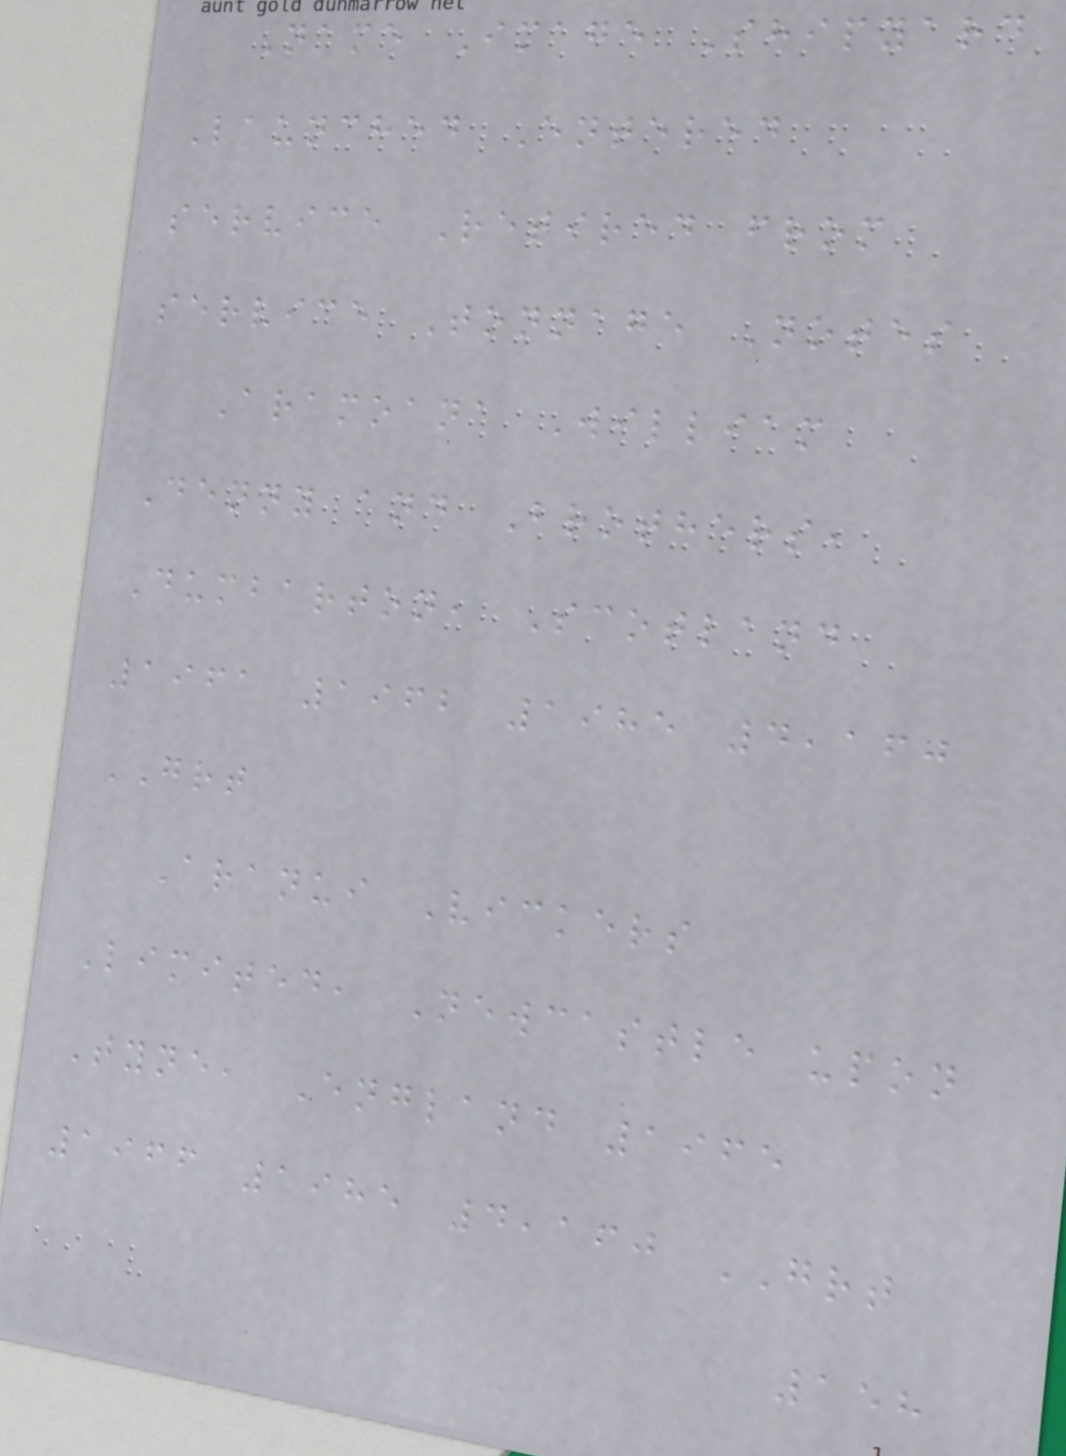Name Image Shipyard
Launched Entered
service Retired from
service Tonnage Notes
Aramoana William
Denny and Brothers,
Dumbarton, Scotland
1961 1962 1985 4,160
GRT
Aranui Vickers
Limited, Newcastle upon
Tyne, England 1965
1966 1985 4,160 GRT
158
